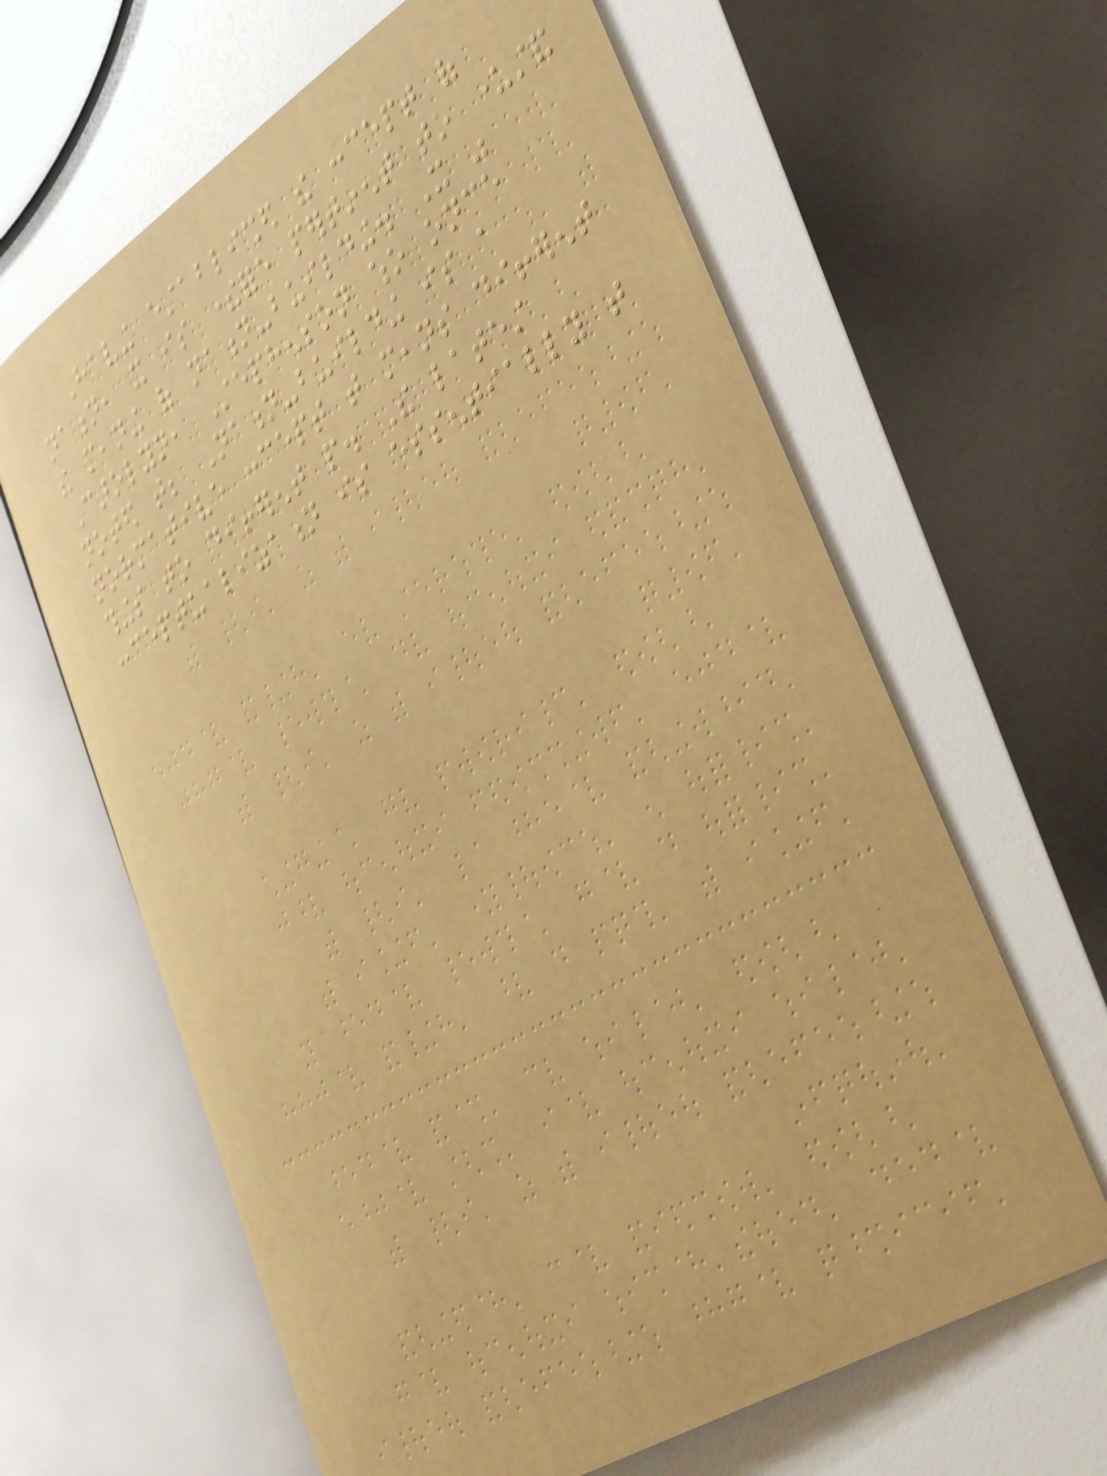Having established the concept of
nation, it is therefore pertinent to understand
the meaning of nation-building. It was
Carolyn, Stephenson who once
noted that; Nation-building is a
normative concept that means different
things to different people. The latest
conceptualization is essentially that
